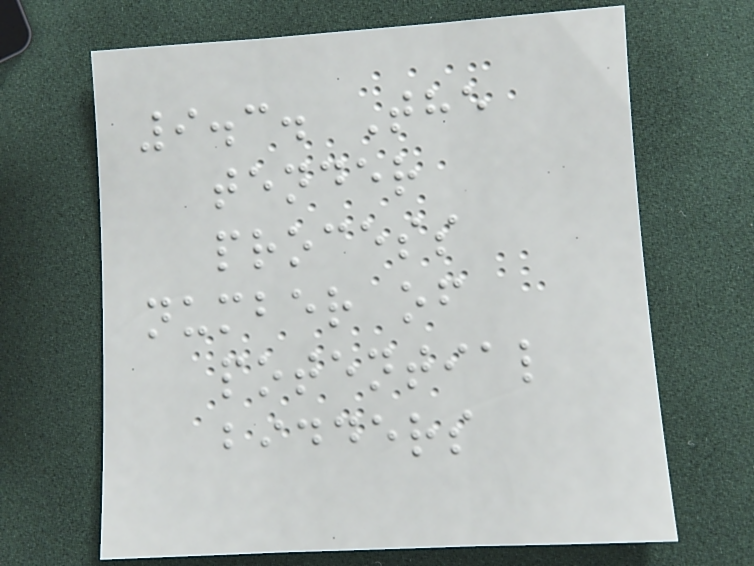9.3. The
tender
process
number of
potential
bidders
